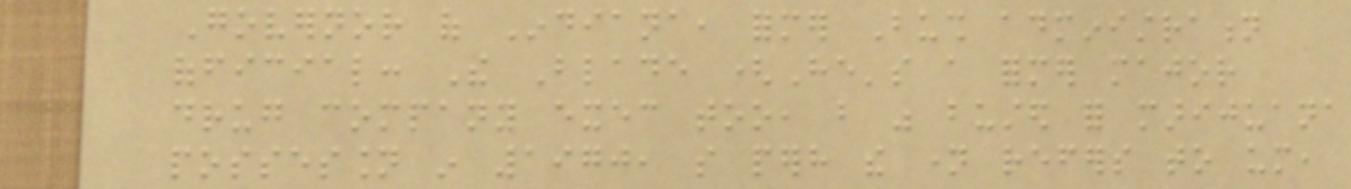Governor of Indiana, former Bush administration
official: The Blade (He's a former major
drug company exec too, but was busted for marijuana
possession in 1970, so perhaps the name refers to um,
